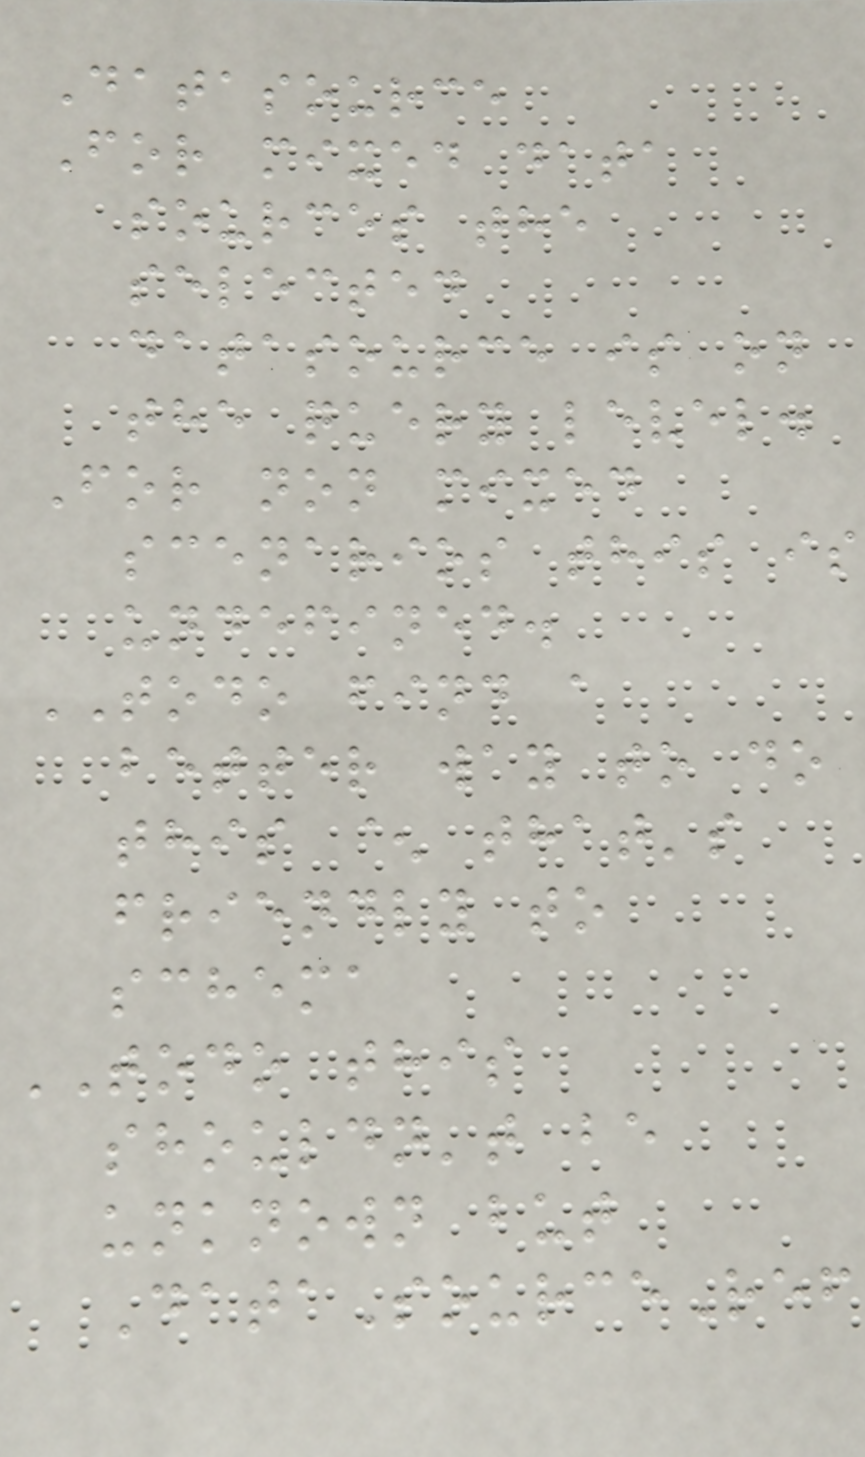Datasource
For mixed data
sources the
selected
datasource is on
the query level.
For non mixed
scenarios this is
undefined.
TODO find a
better way to do
this ^ that's
friendly to
schema
TODO this
shouldn't be
unknown but
DataSourceRef
